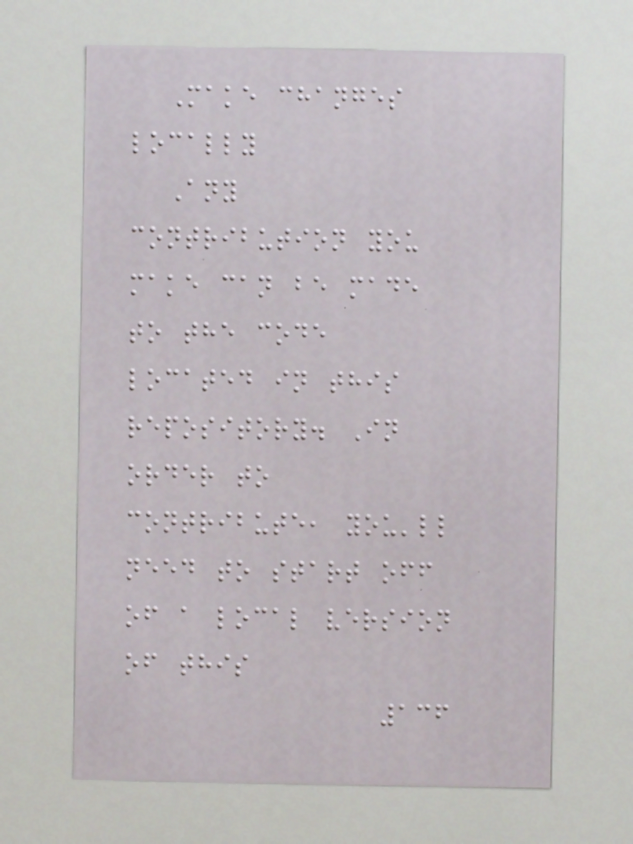Make changes
locally
Any
contribution you
make can be made
to the code
located in this
repository. In
order to
contribute, you'll
need to start off
of a local version
of this
136
